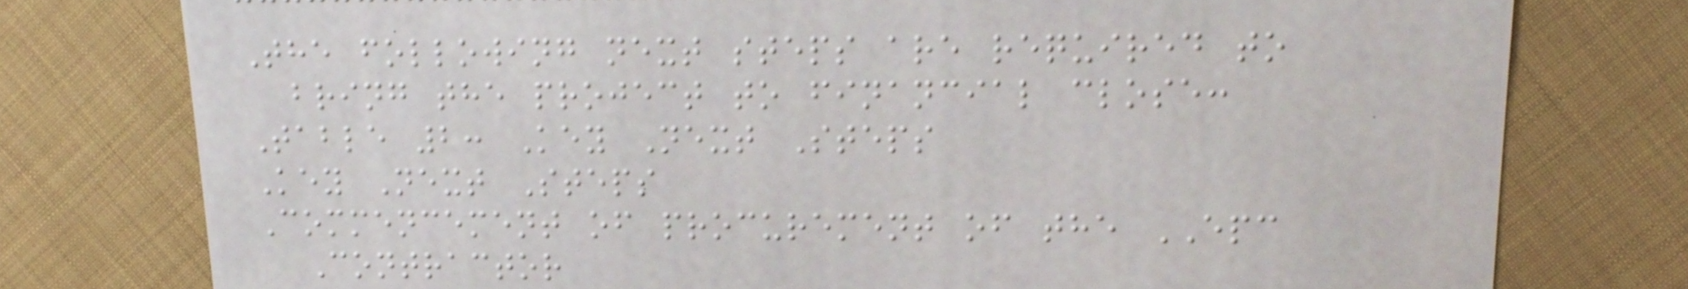The following next steps are required to
bring the project to financial close:
Table 2: Key Next Steps
Key Next Steps
Commencement of procurement of the EPC
Contractor
